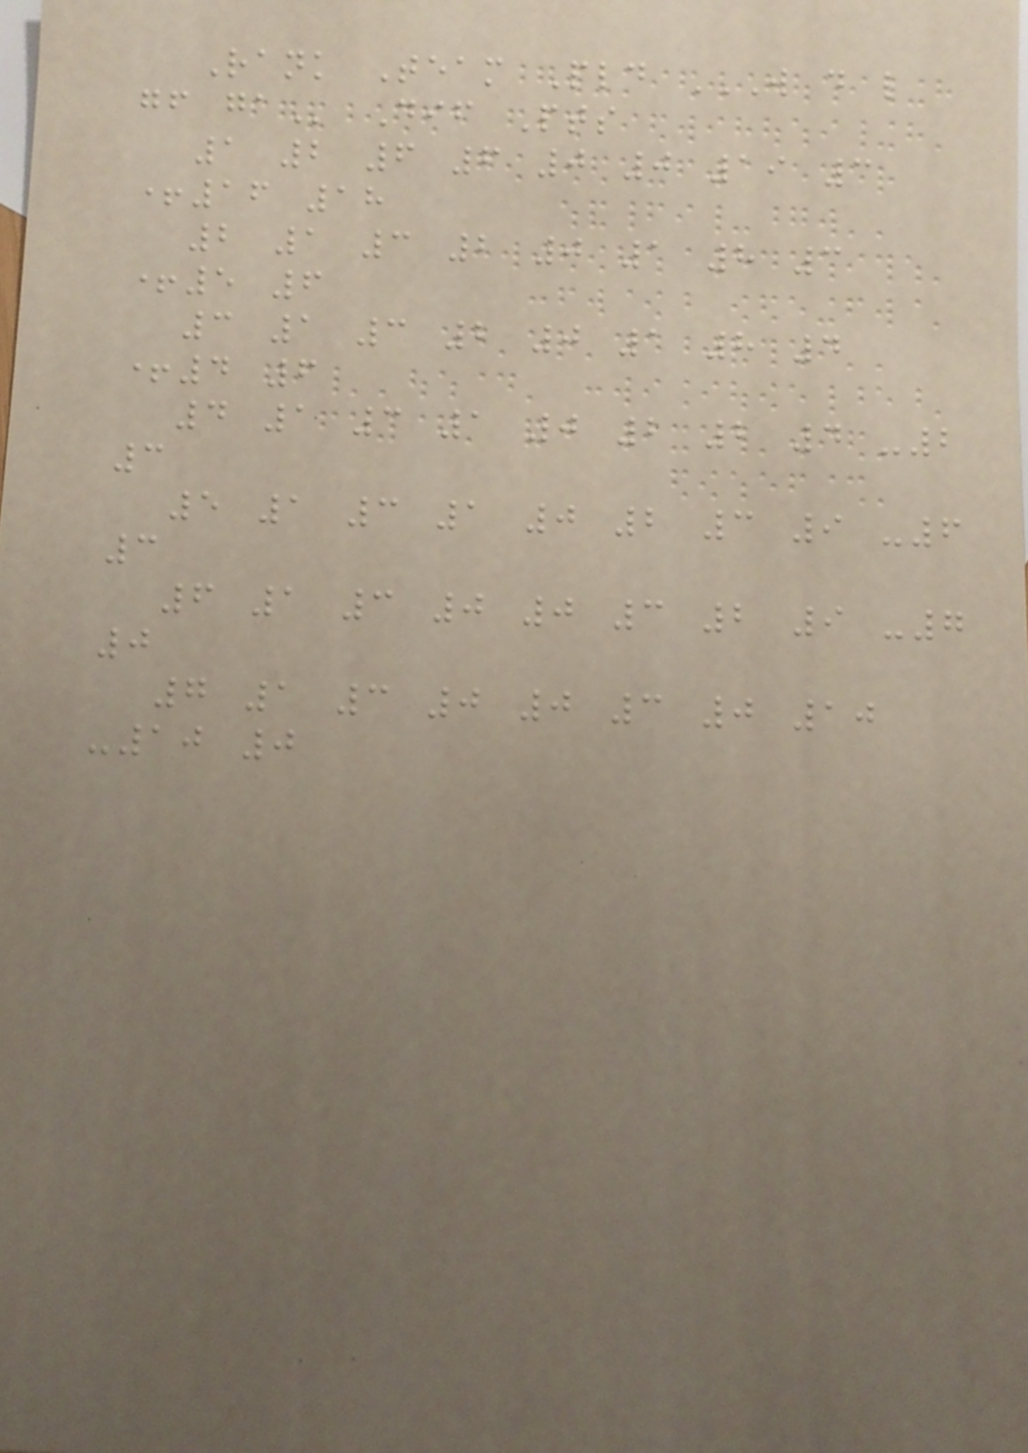Rank Team Pld W D L
GF GA Dif Pts
1 2 6 6 0 0 19 3
+16 18
2 1 3 2 0 1 8 3
+5 6
3 1 3 2 0 1 8 4
+4 6
4 1 3 1 0 2 2 4 -2
3
5 1 3 1 0 2 3 9 -6
3
6 1 3 0 0 3 2 9 -7
0
7 1 3 0 0 3 0 10
-10 0
